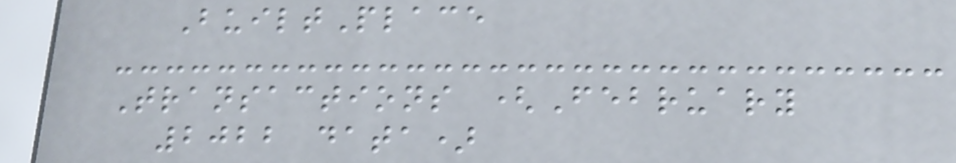BuiltPlace
Transactions (February
2022 data)
